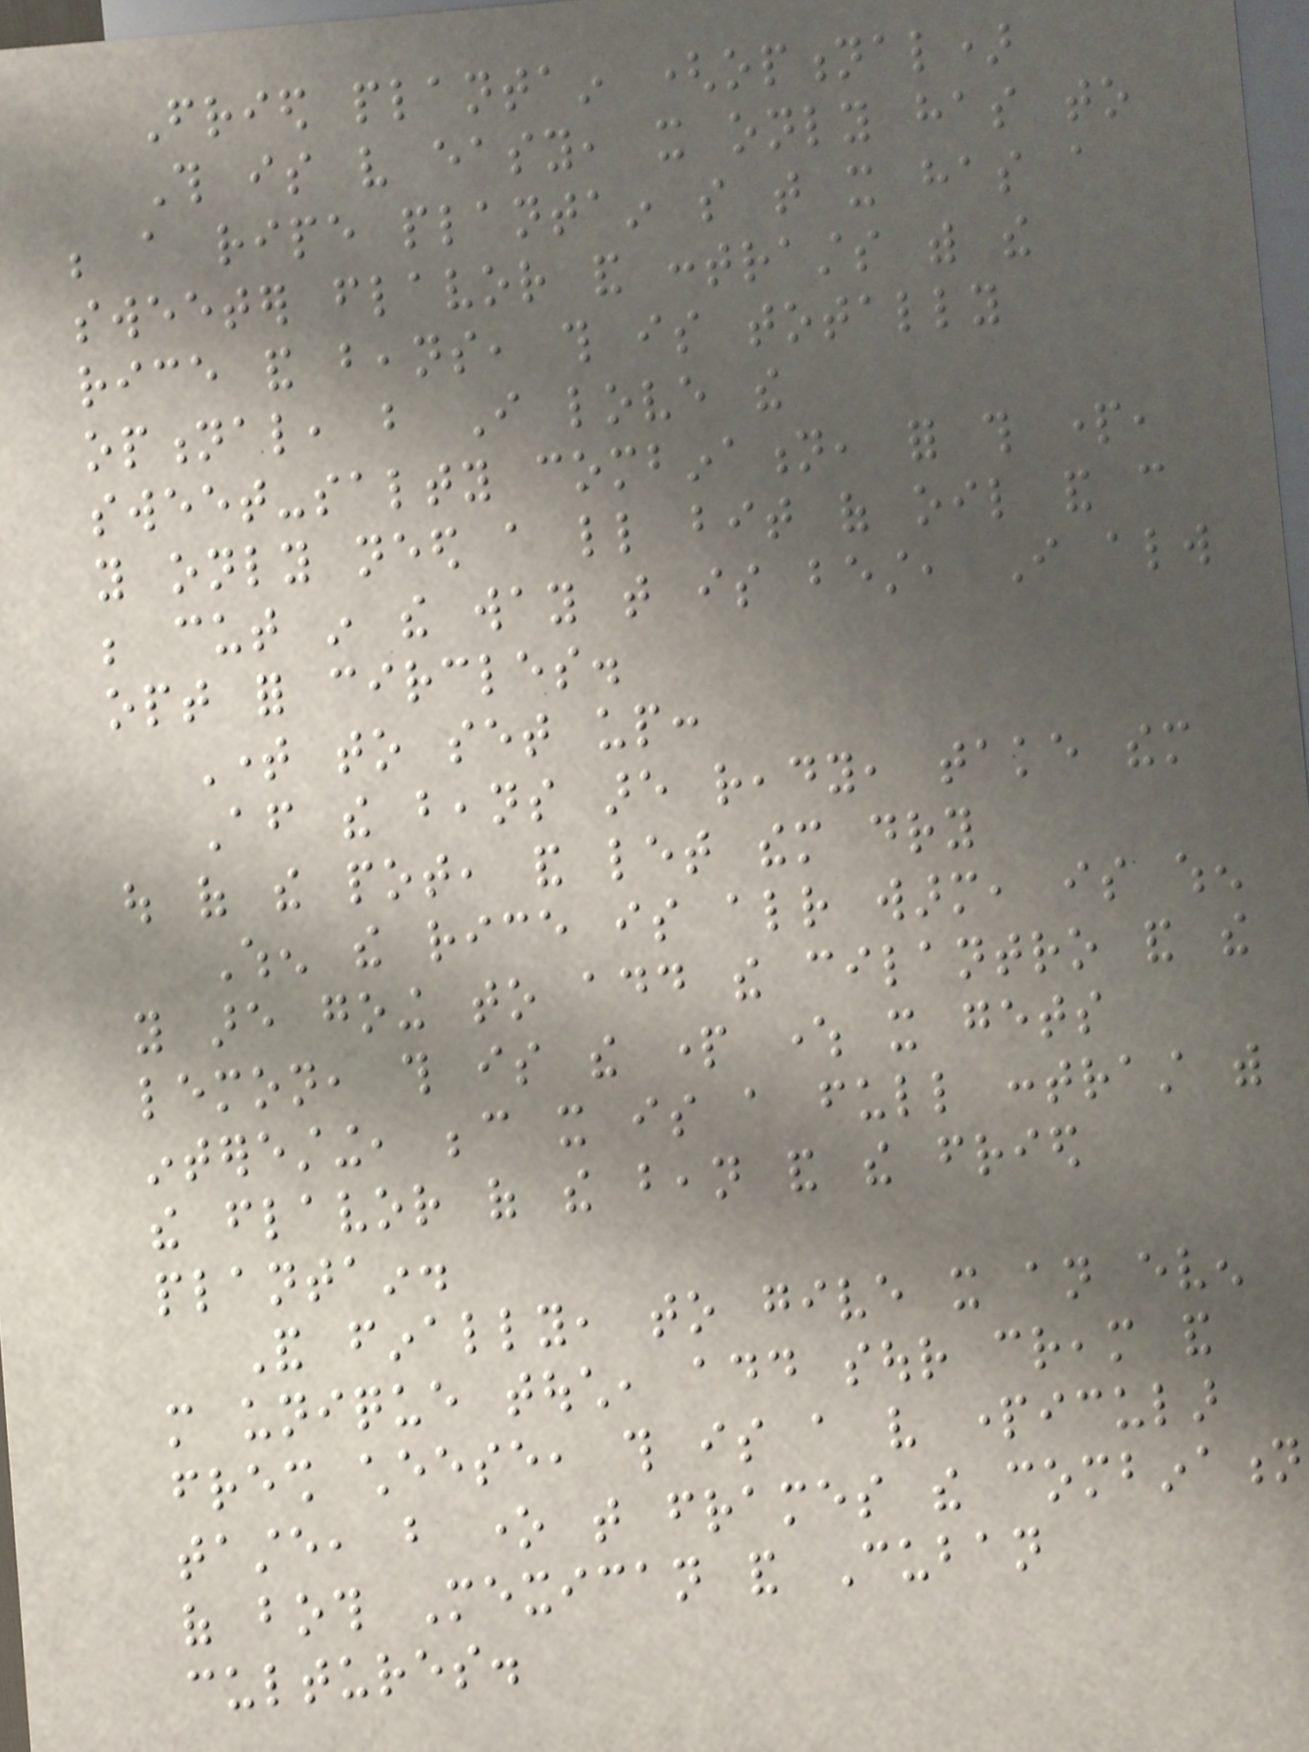Fried plantain (optional)
This is very easy, it only has to
be a ripe plantain so that it has a
sweeter flavor and contrasts with the
rice and beans, this is totally
optional, but I love the
sweet-salty combination, for this part,
you only need a little bit of oil and can
be cut in the way that is best, I always
opt for circles.
Time to set up:
After the beans are ready, take them
out of the pot, and let them dry
When the rice is already warm, is when
you are going to add the cilantro and the
lemon, this is the part where it gets
interesting, because it is a full contrast with
the flavor of the bean and the fried
plantain.
And finally, to give it an even
more unique touch, add sour cream and
fresh cheese, this is a very particular
taste, but one that frames the combination
of both Mexican and Cuban
cultures.
